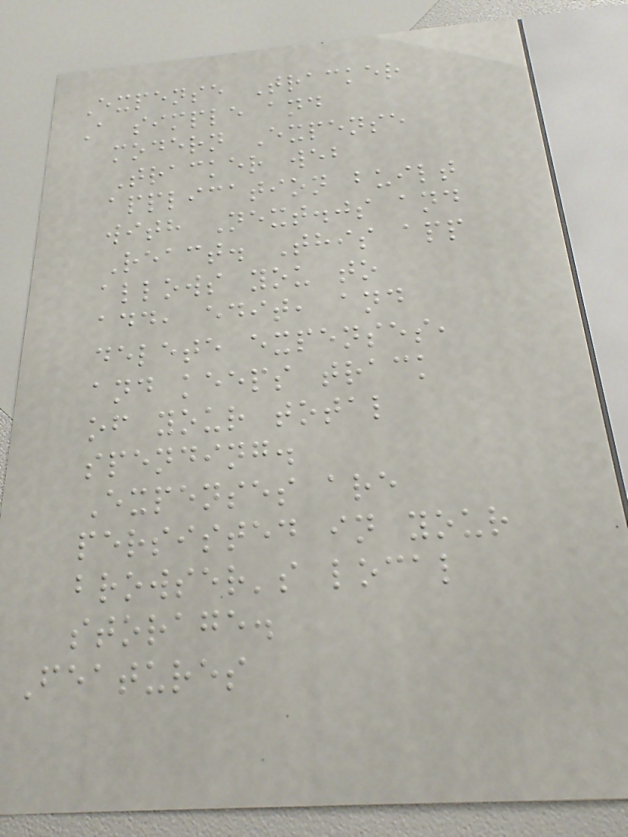Expense Tracker
A simple and
modern Expense
Tracker web
application built
with Next.js and
React. This app
allows you to
add, edit, and
delete expenses,
and keeps track
of your total
spending.
Expenses are
persisted in your
browser's local
storage.
Features
